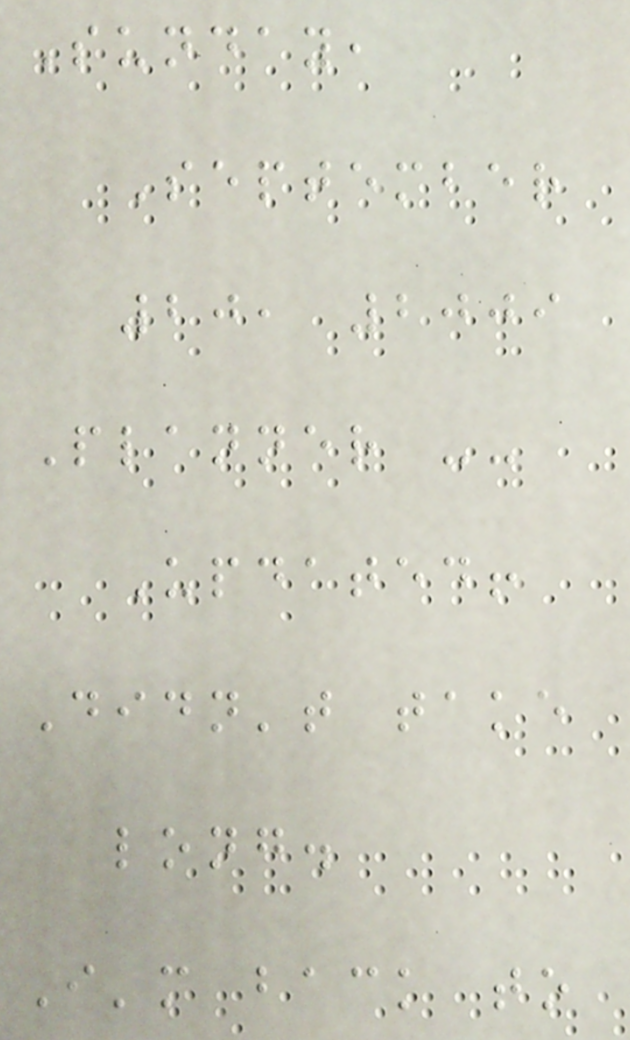Sunday,
September
20, 2009
Planner --
Updated!
Didn't take
long.
I'm back to
